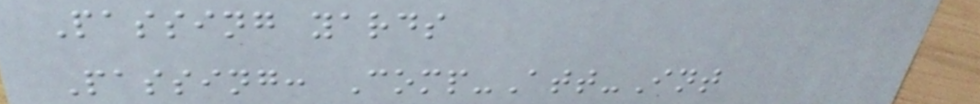Passing yards
Passing: Comp-Att-Int
